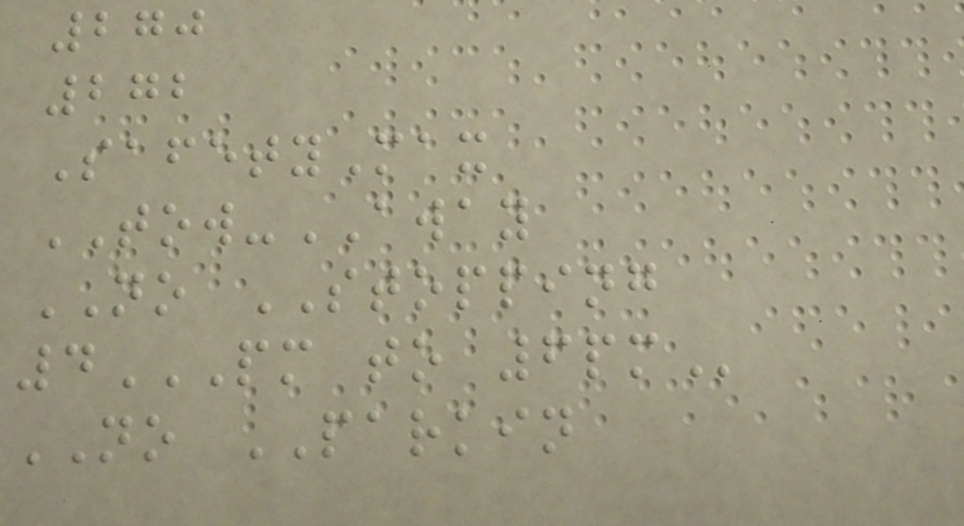270
272
SafetyMax
TOW-AWAY
NO STOPPING
4PM TO 6PM
NO PARKIN
